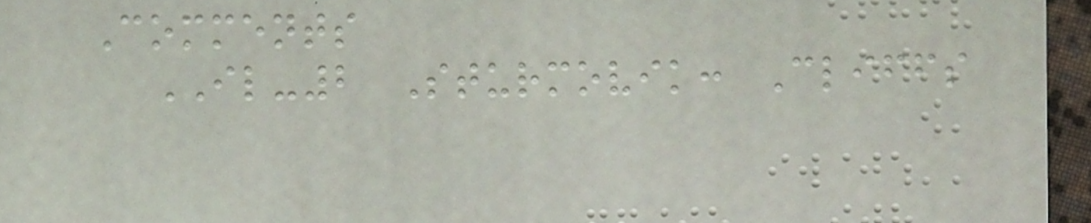Comments
IL-2 Sturmovik: Cliffs
